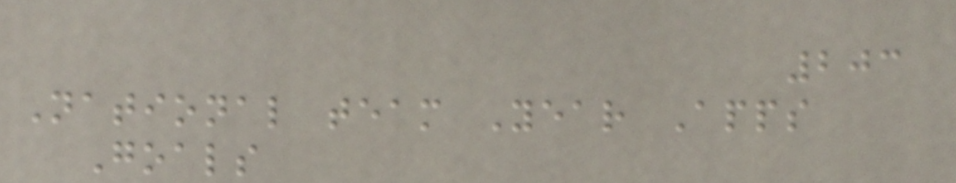203
National team Year Apps
Goals
